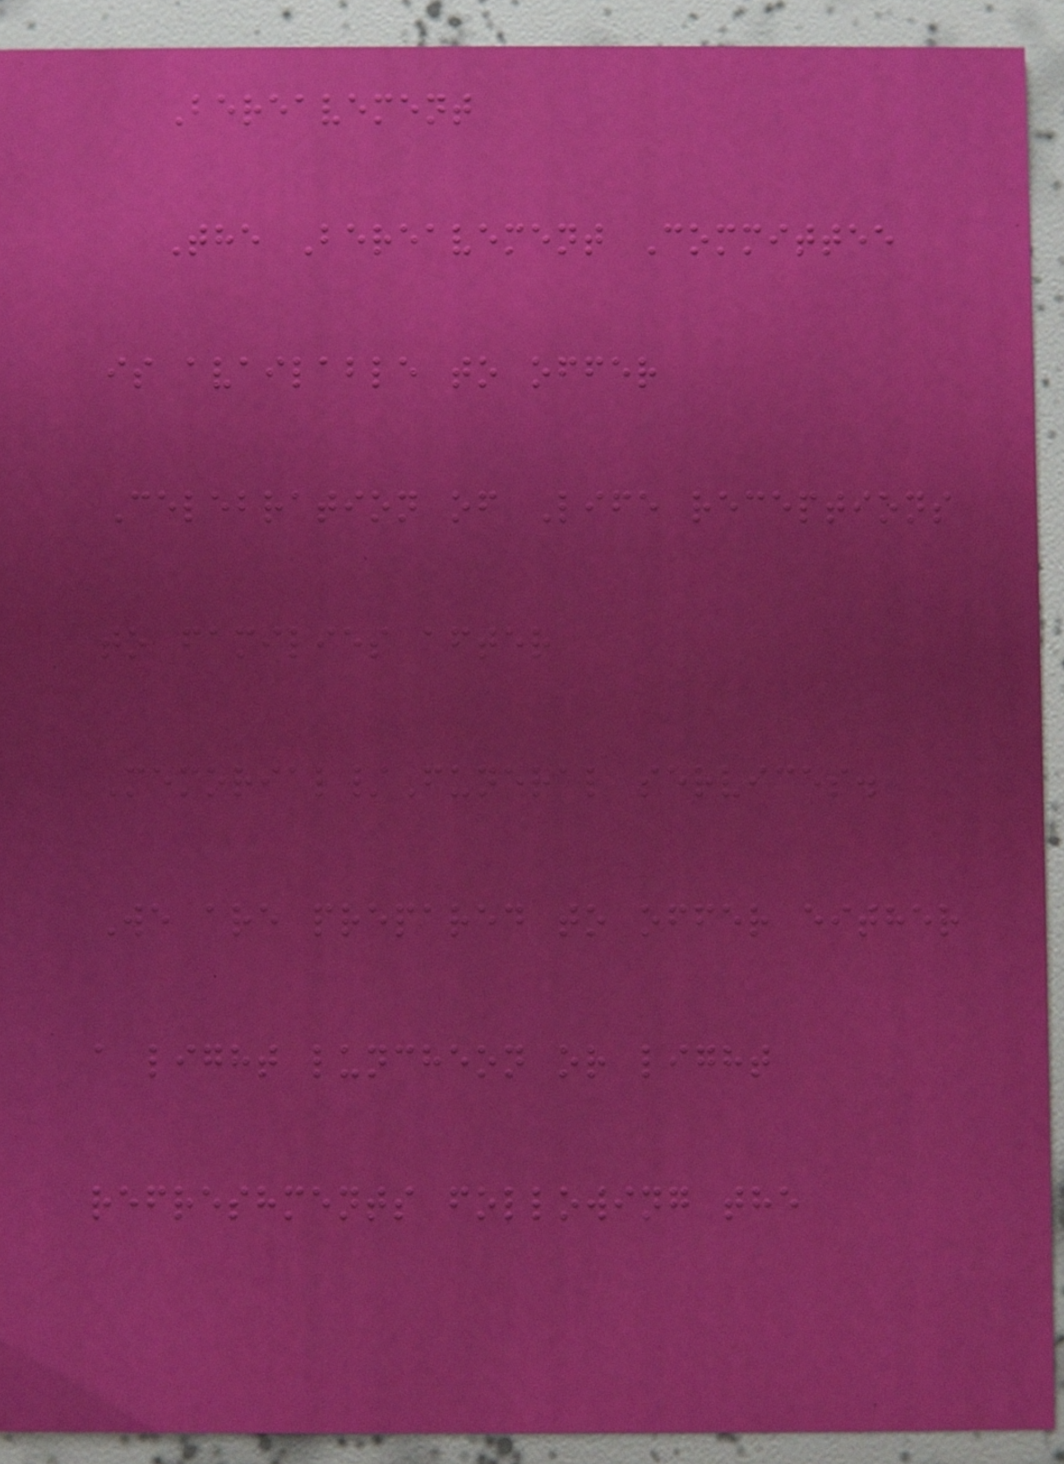Bereavement
The Bereavement Committee
is available to offer
Celebration of Life receptions
to families after
Memorial/Funeral services.
We are prepared to offer either
a light luncheon or light
refreshments following the
